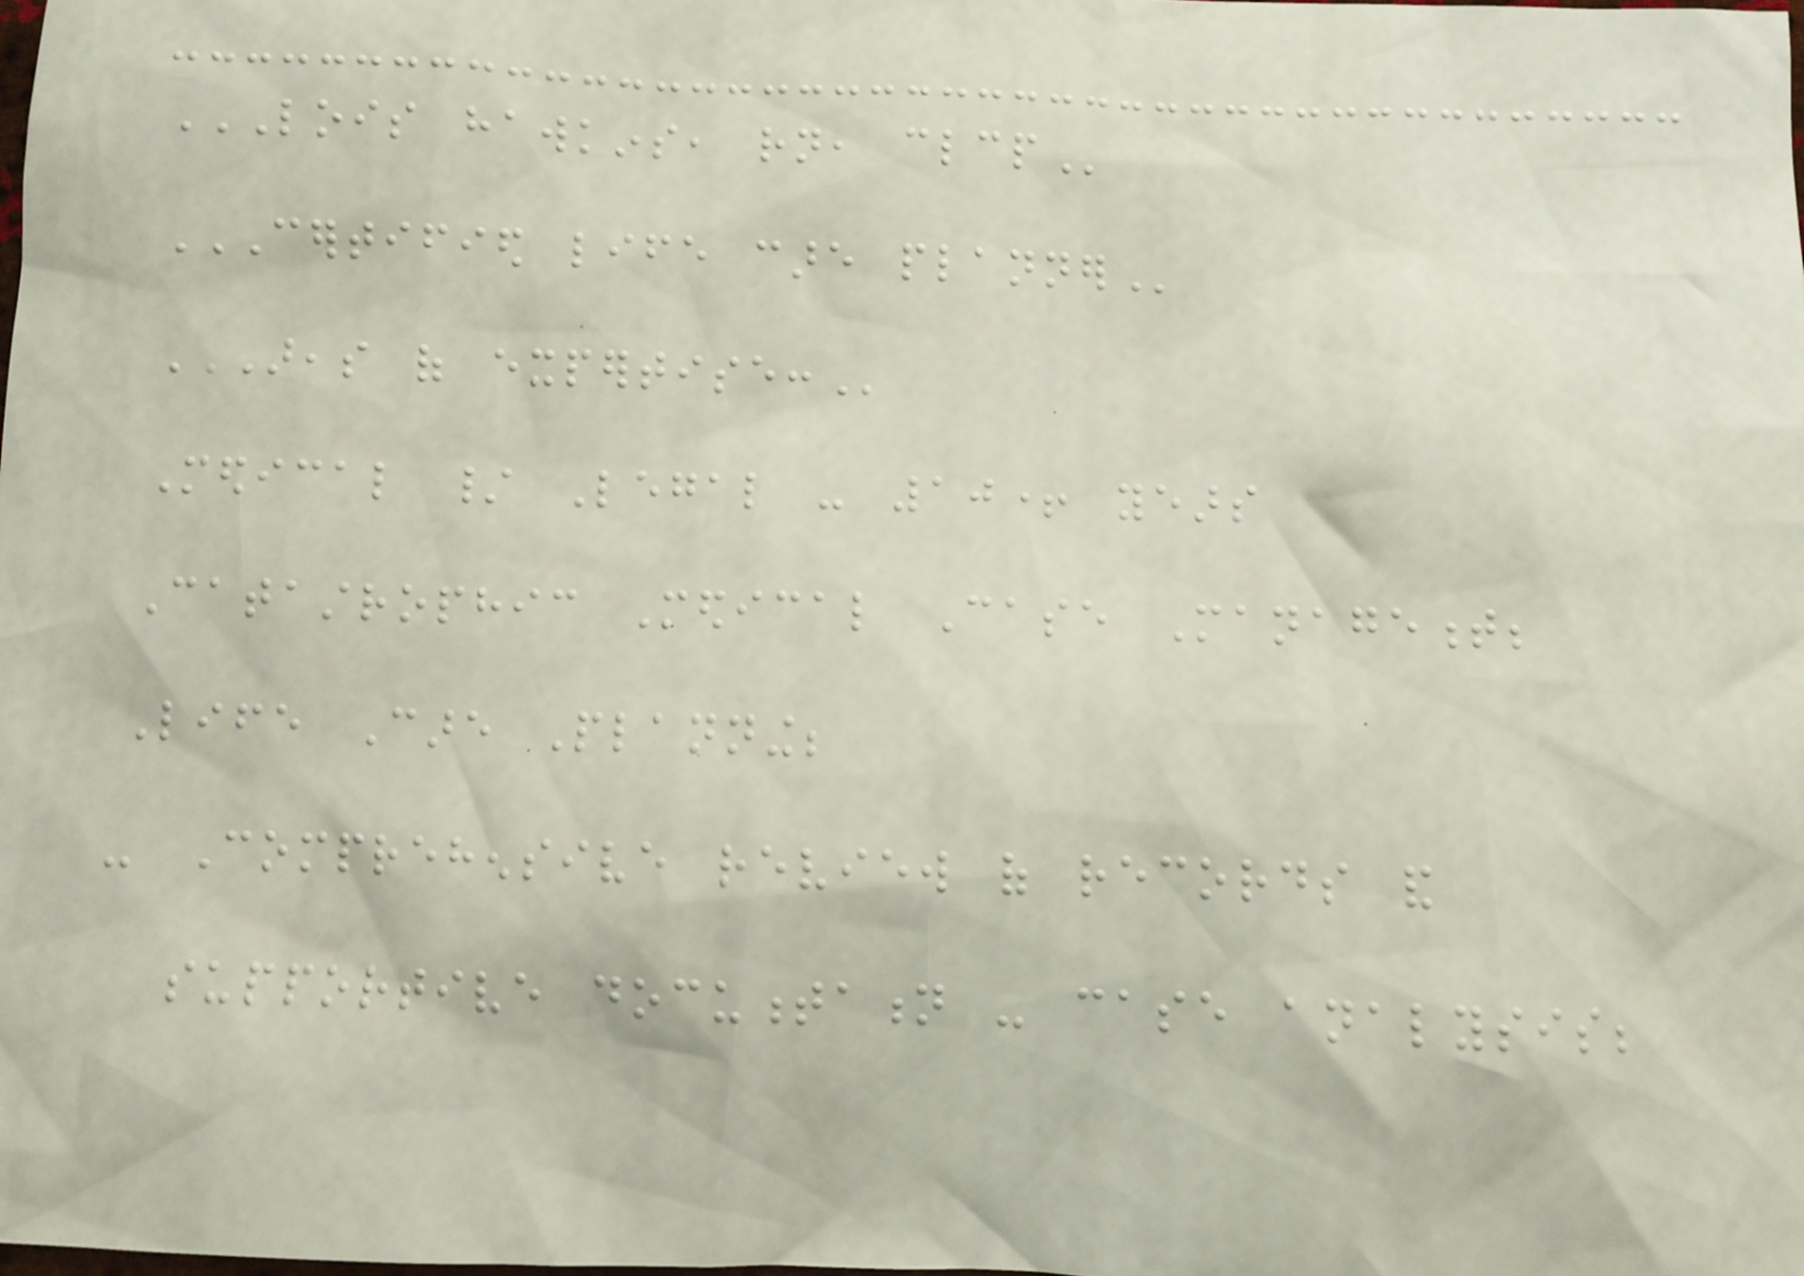LOIS HAWKINS, RN, CLCP
CERTIFIED LIFE CARE PLANNER
AREAS OF EXPERTISE:
Medical / Legal - 10+ years
Catastrophic Medical Case Management;
Life Care Planning;
- Comprehensive review of records and
supportive documentation - case analysis;
